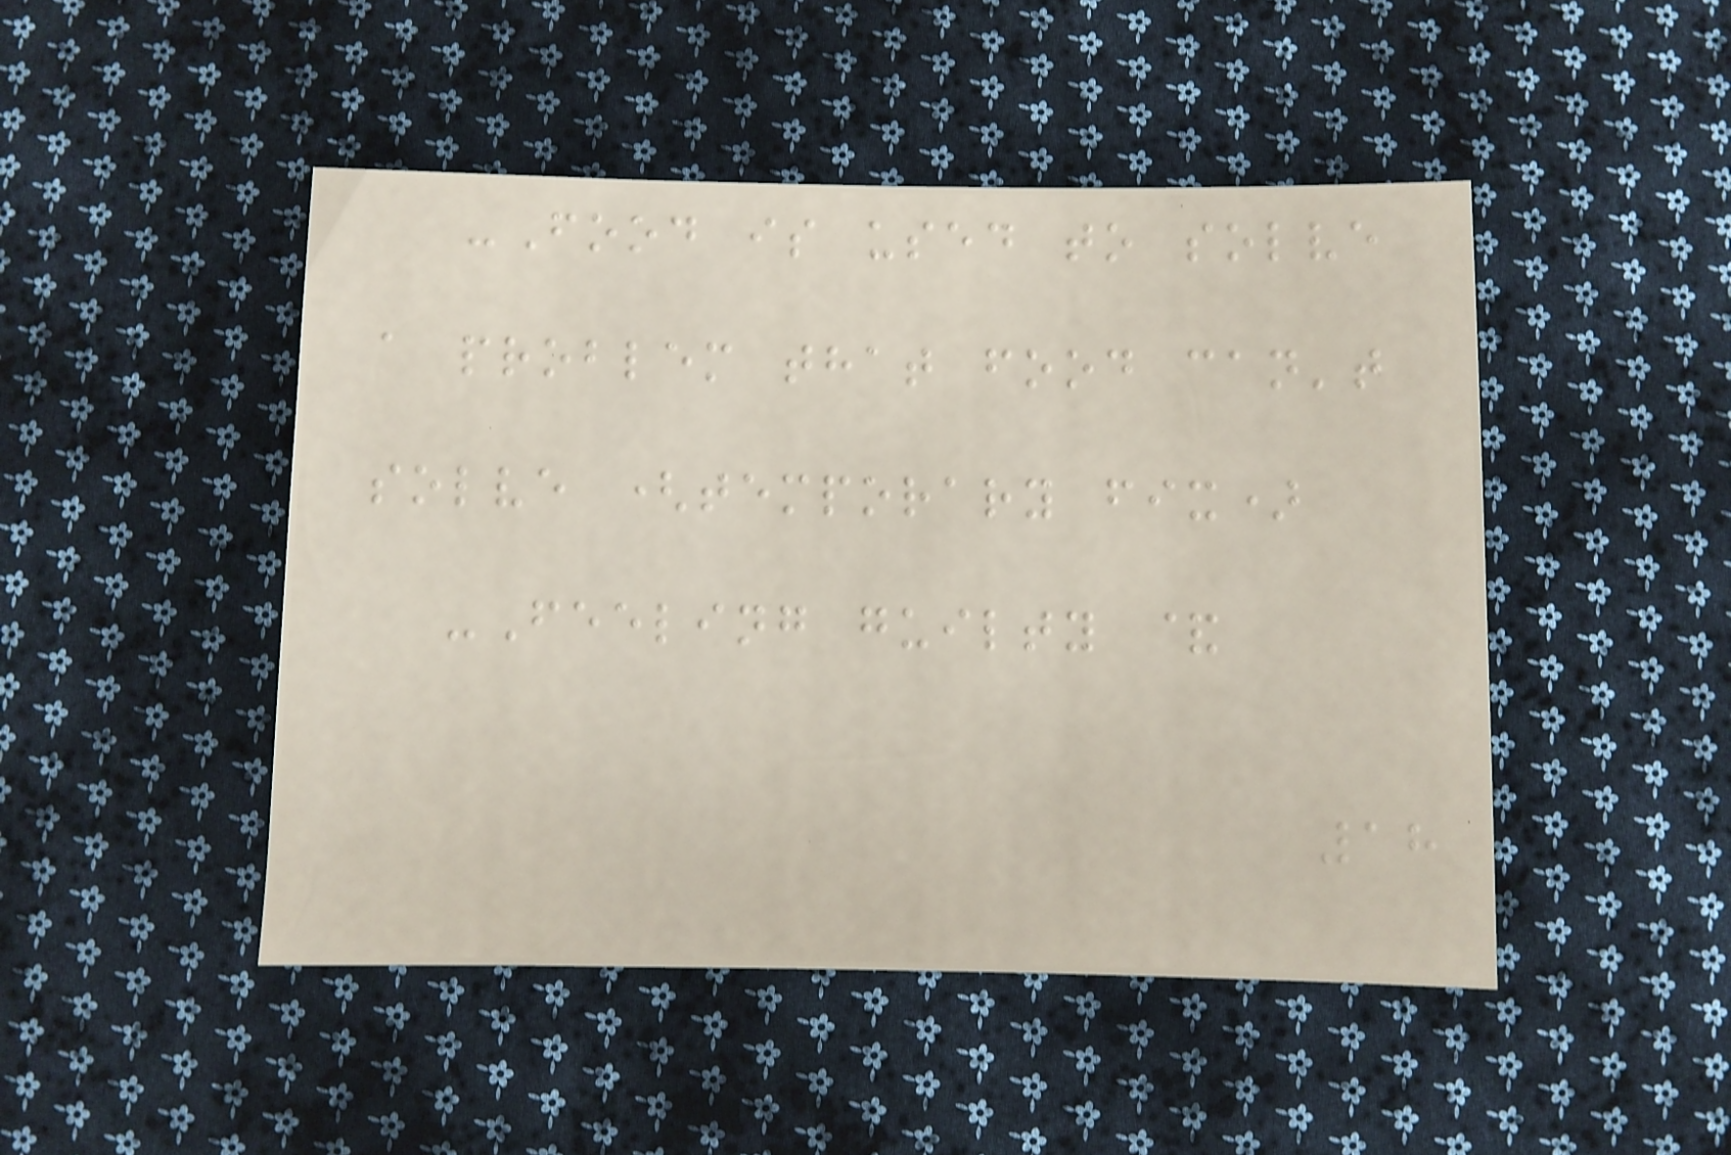-Food is used to solve
a problem that food can't
solve (temporary fix)
-Feeling guilty &
18
